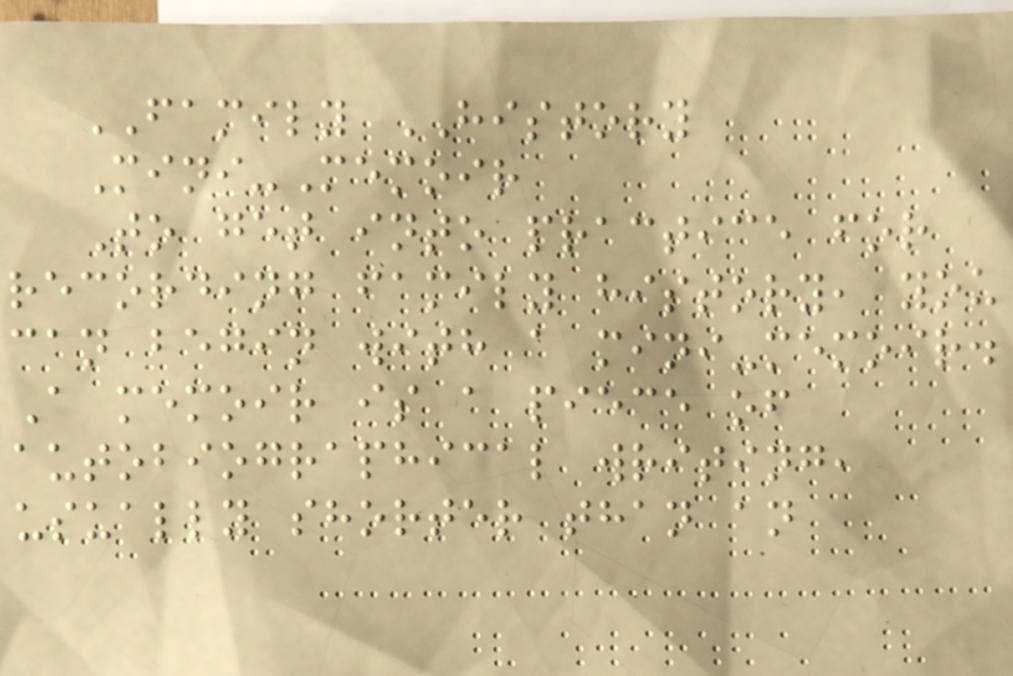FAMILY HISTORY
Mini-Memoir
To get into practice for
recording family history, you
can begin with a mini-memoir.
A memoir is a piece of
autobiographical writing,
usually shorter than an
